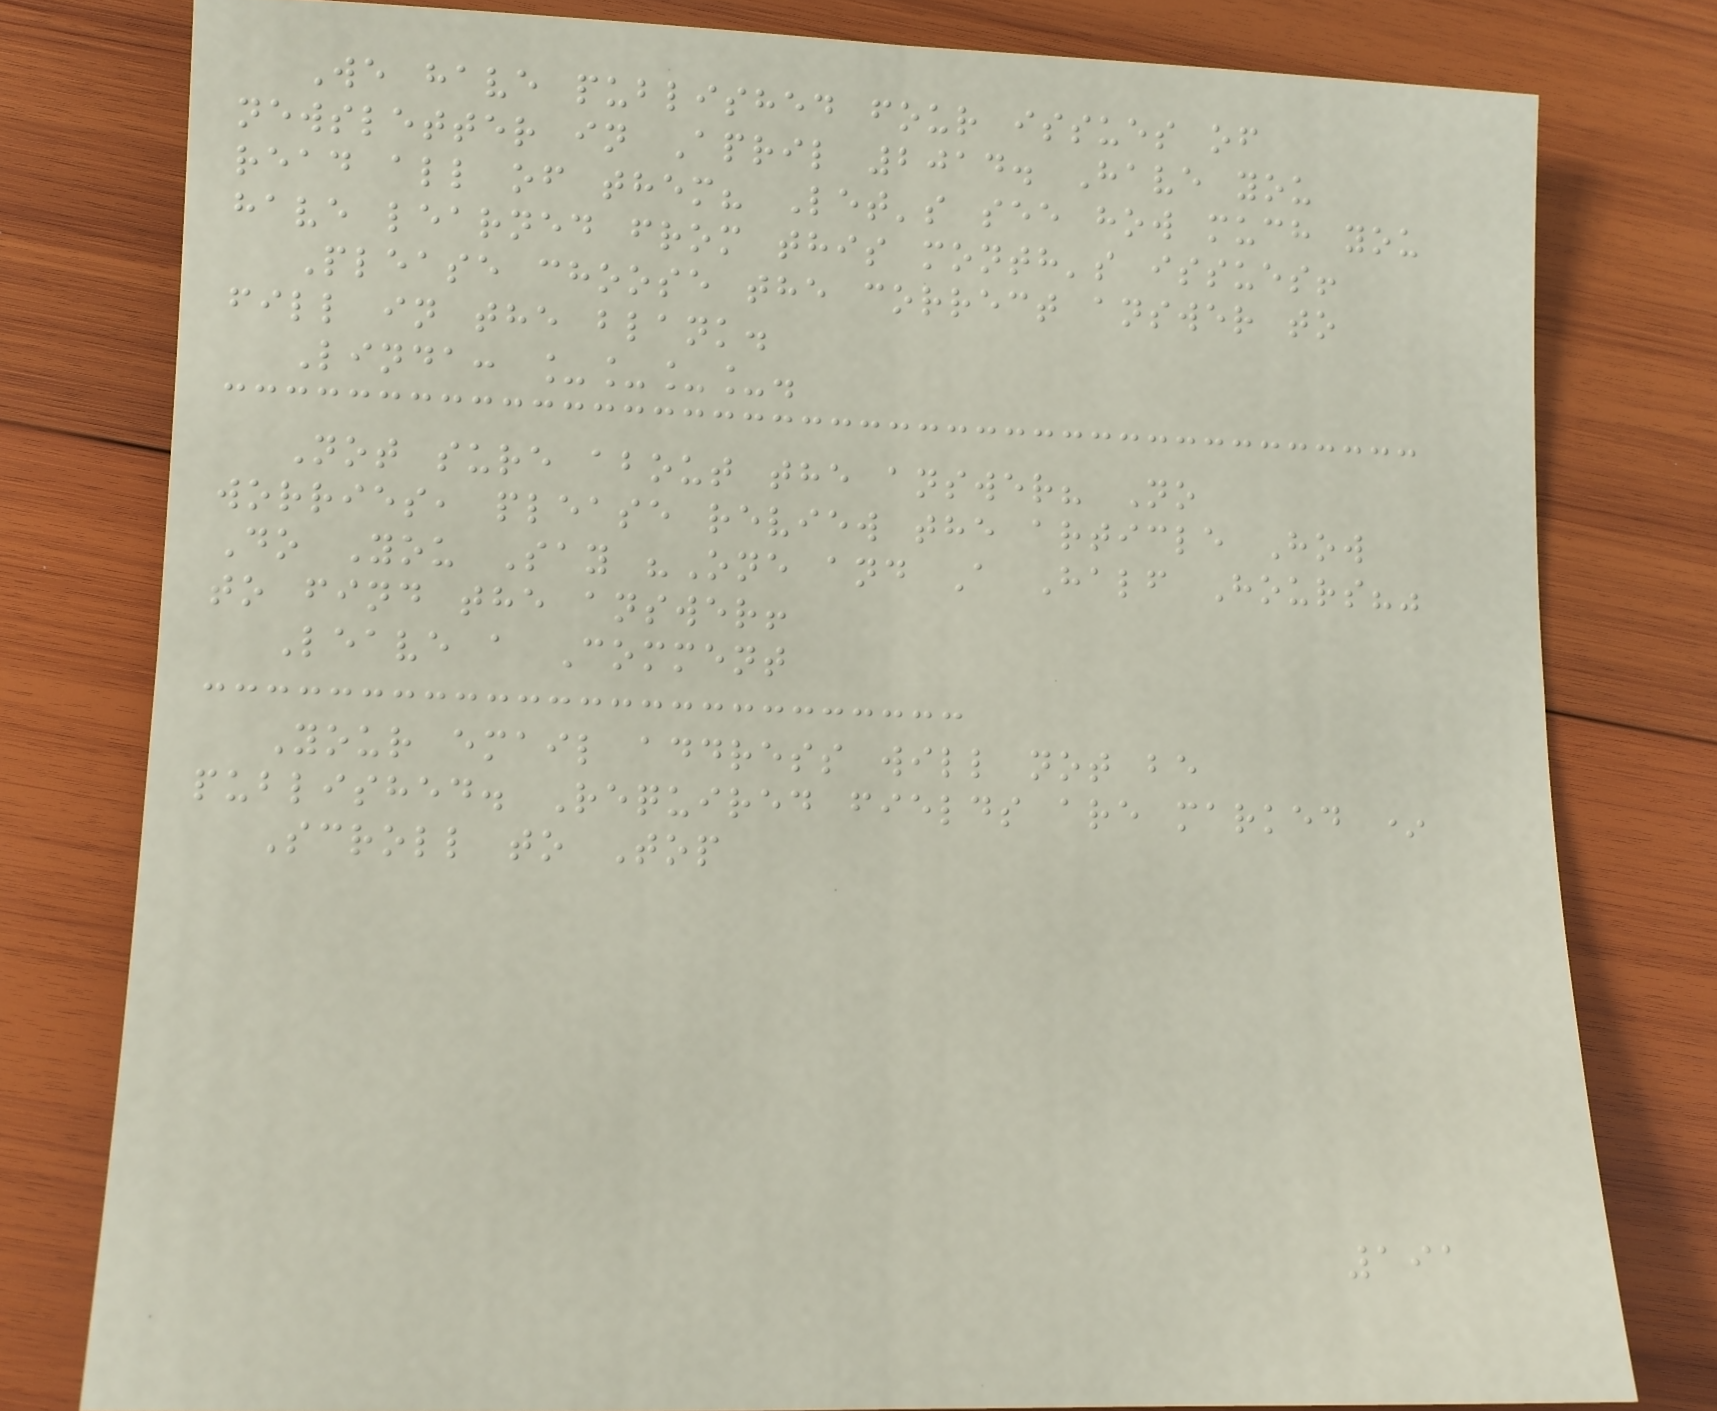We have published four issues of
newsletter in April 2014. Have you
read all of them? Let's see how much you
have learned from this month's issues!
Please choose the correct answer to
fill in the blank.
Linda: ____.
Not sure about the answer? No
worries, please review the article How
Do You Say "One and A Half Hours?"
to find the answer!
Leave a Comment
Your email address will not be
published. Required fields are marked *
Scroll to Top
191
